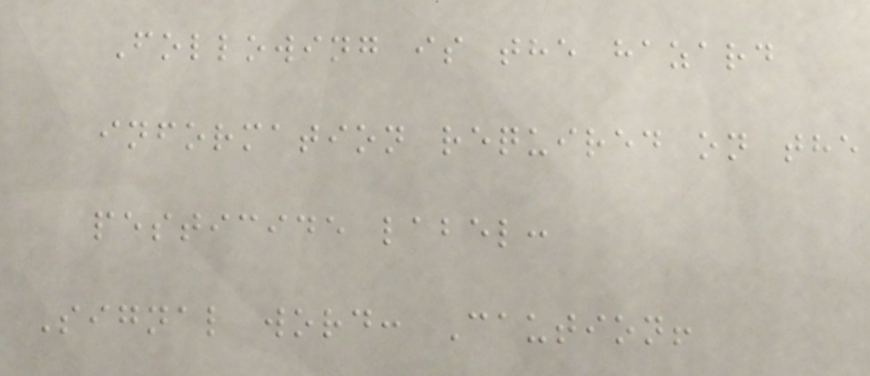Following is the hazard
information required on the
pesticide label:
Signal word: Caution!
